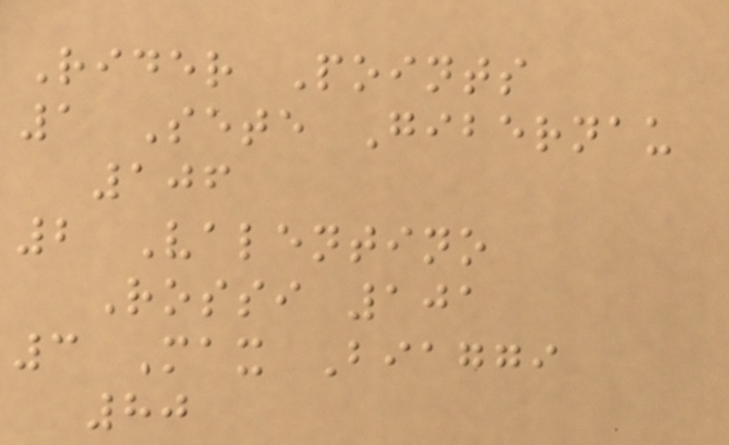Rider Points
1 Sete Gibernau
106
2 Valentino
Rossi 101
3 Max Biaggi
80
